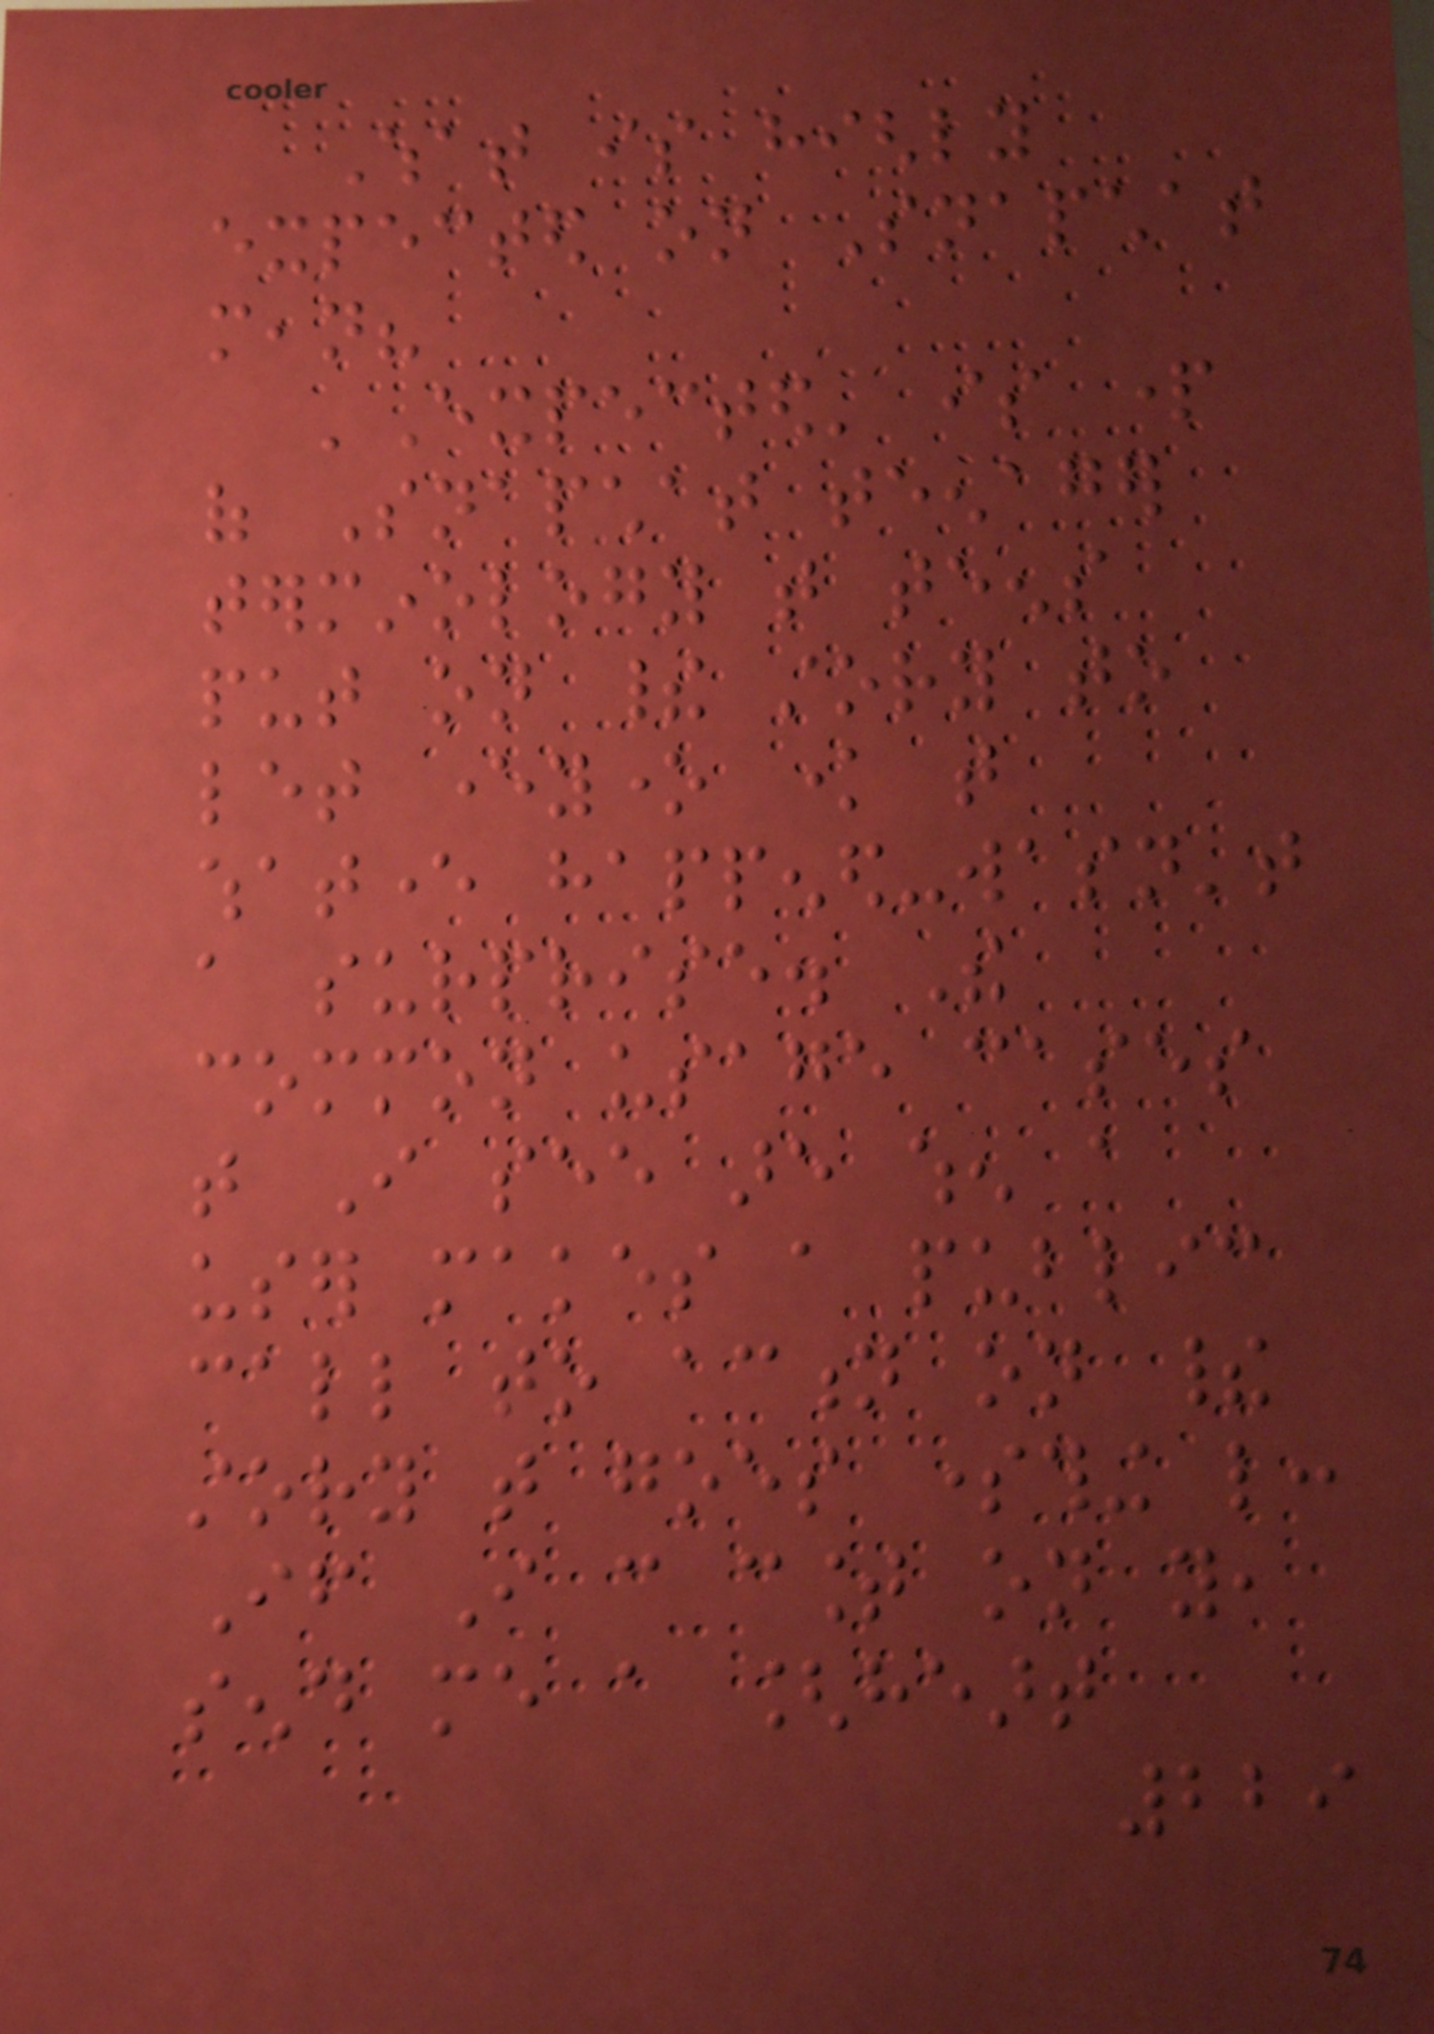What is highly
expected on Snapchat
mean?
'Expected' is part
of Snapchat teenager
terminology that teens
put on their story to
let everyone know that
whatever happened-wasn't
a surprise. The
common usage cases
that I see are when a
user makes a public
call to action on their
story that goes something like:
If I can count on you,
send me a [heart
229
